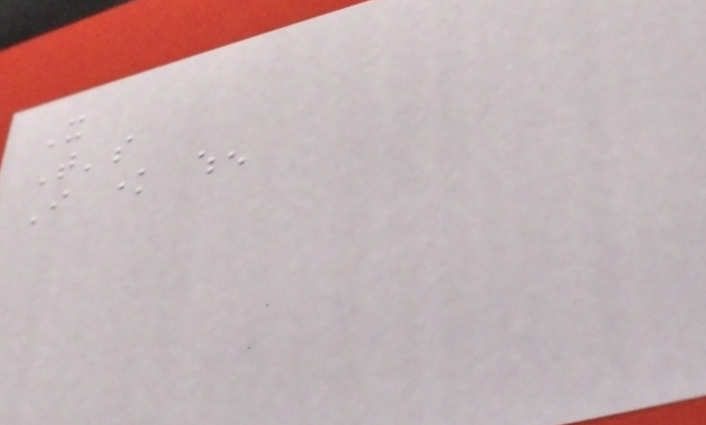It
That's
I know when
